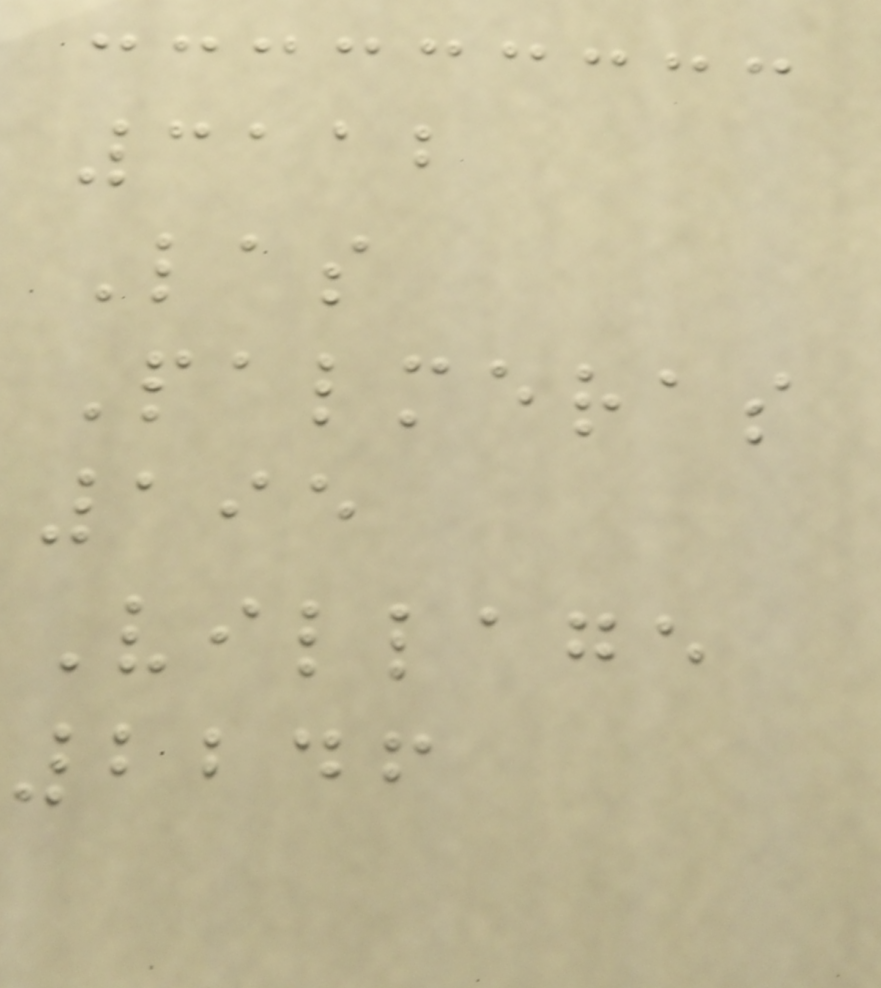3112
Las
Palmeras
195
Village
2246
